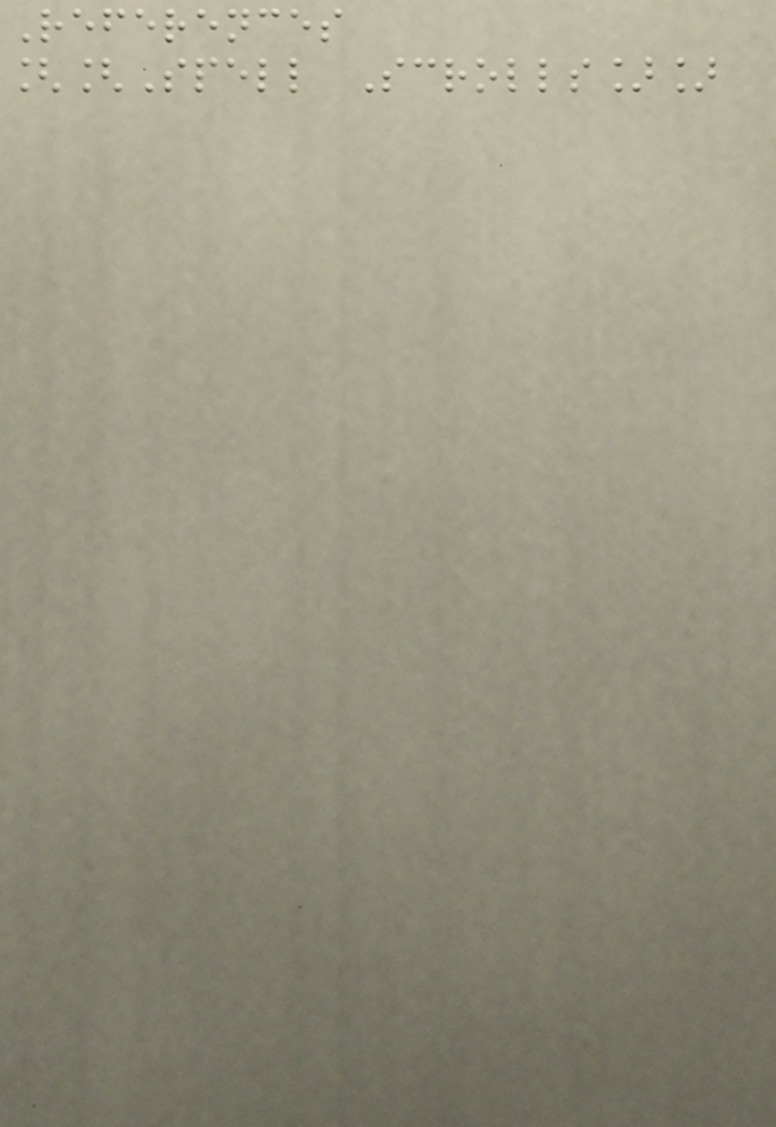References
[[Spell Scrolls]]
